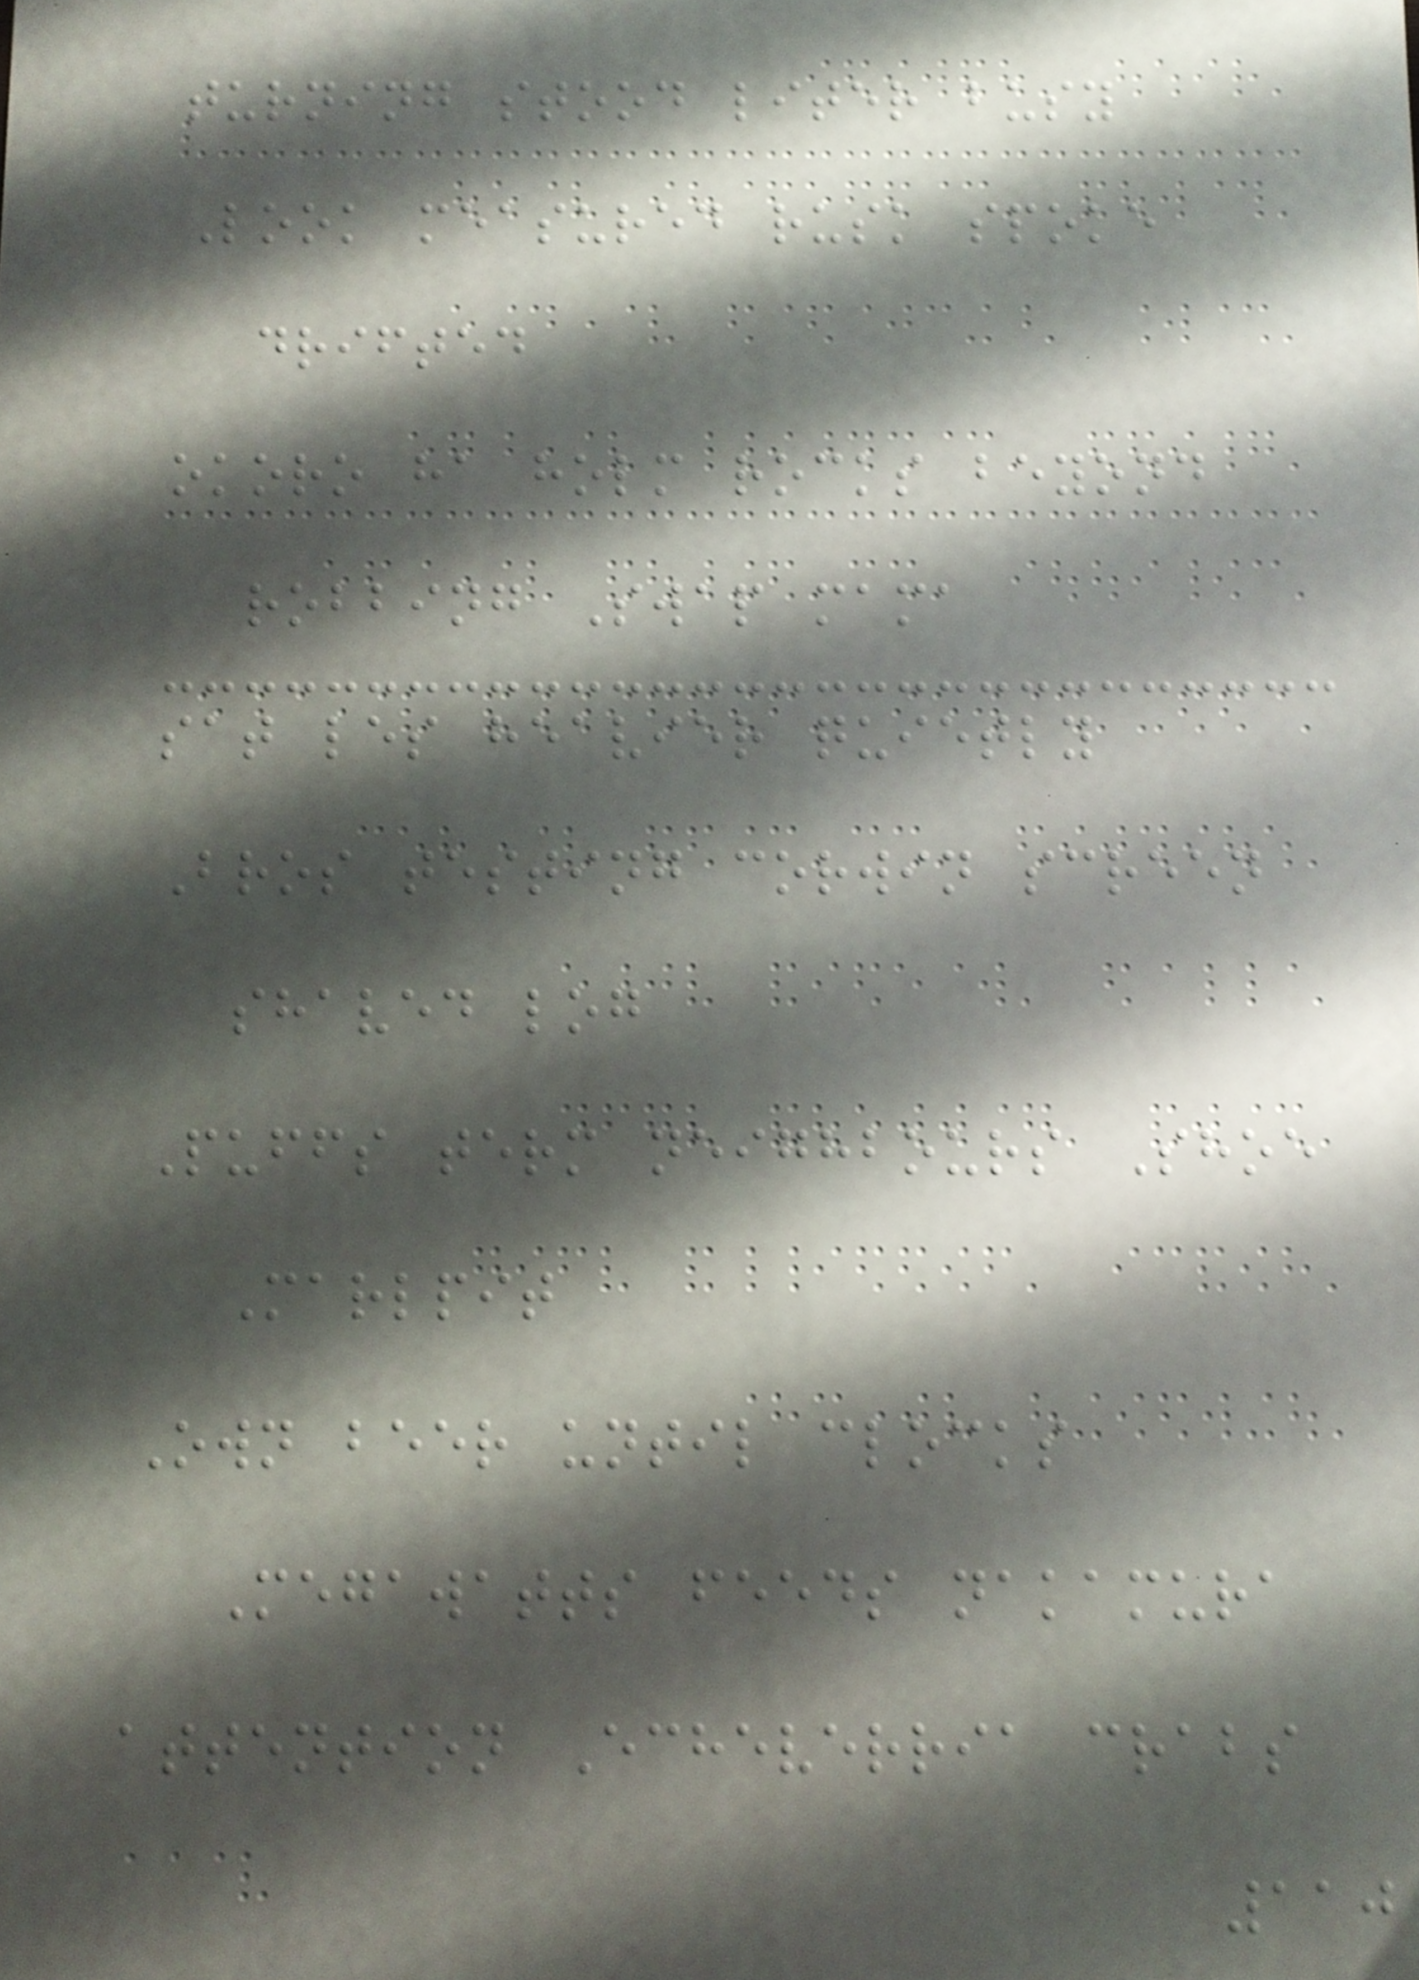turning stood liter busy
Look measured rusk spoke
drifted
okoro ha holm rocks beyond
robbing Swap mama
sat les heavier quietly
Bros testing corwin screen
shaved log
Puffs term neighbours Shoe
Marlpit
Own beer until clocks
Megawatts feeds nakamura
attention Echeverria crabs
110
